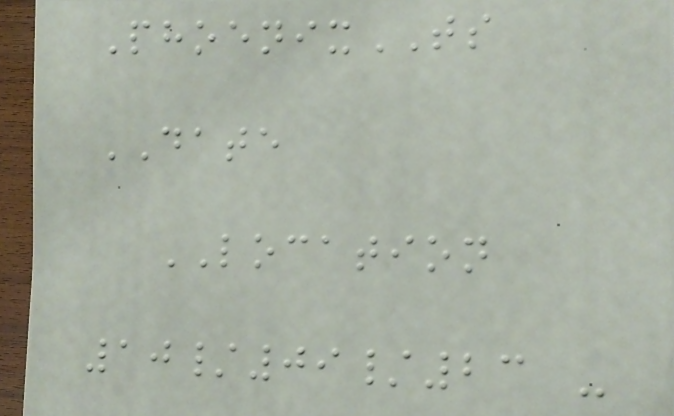PhoenixTS
DATE
LOCATION
10/09/23 -
